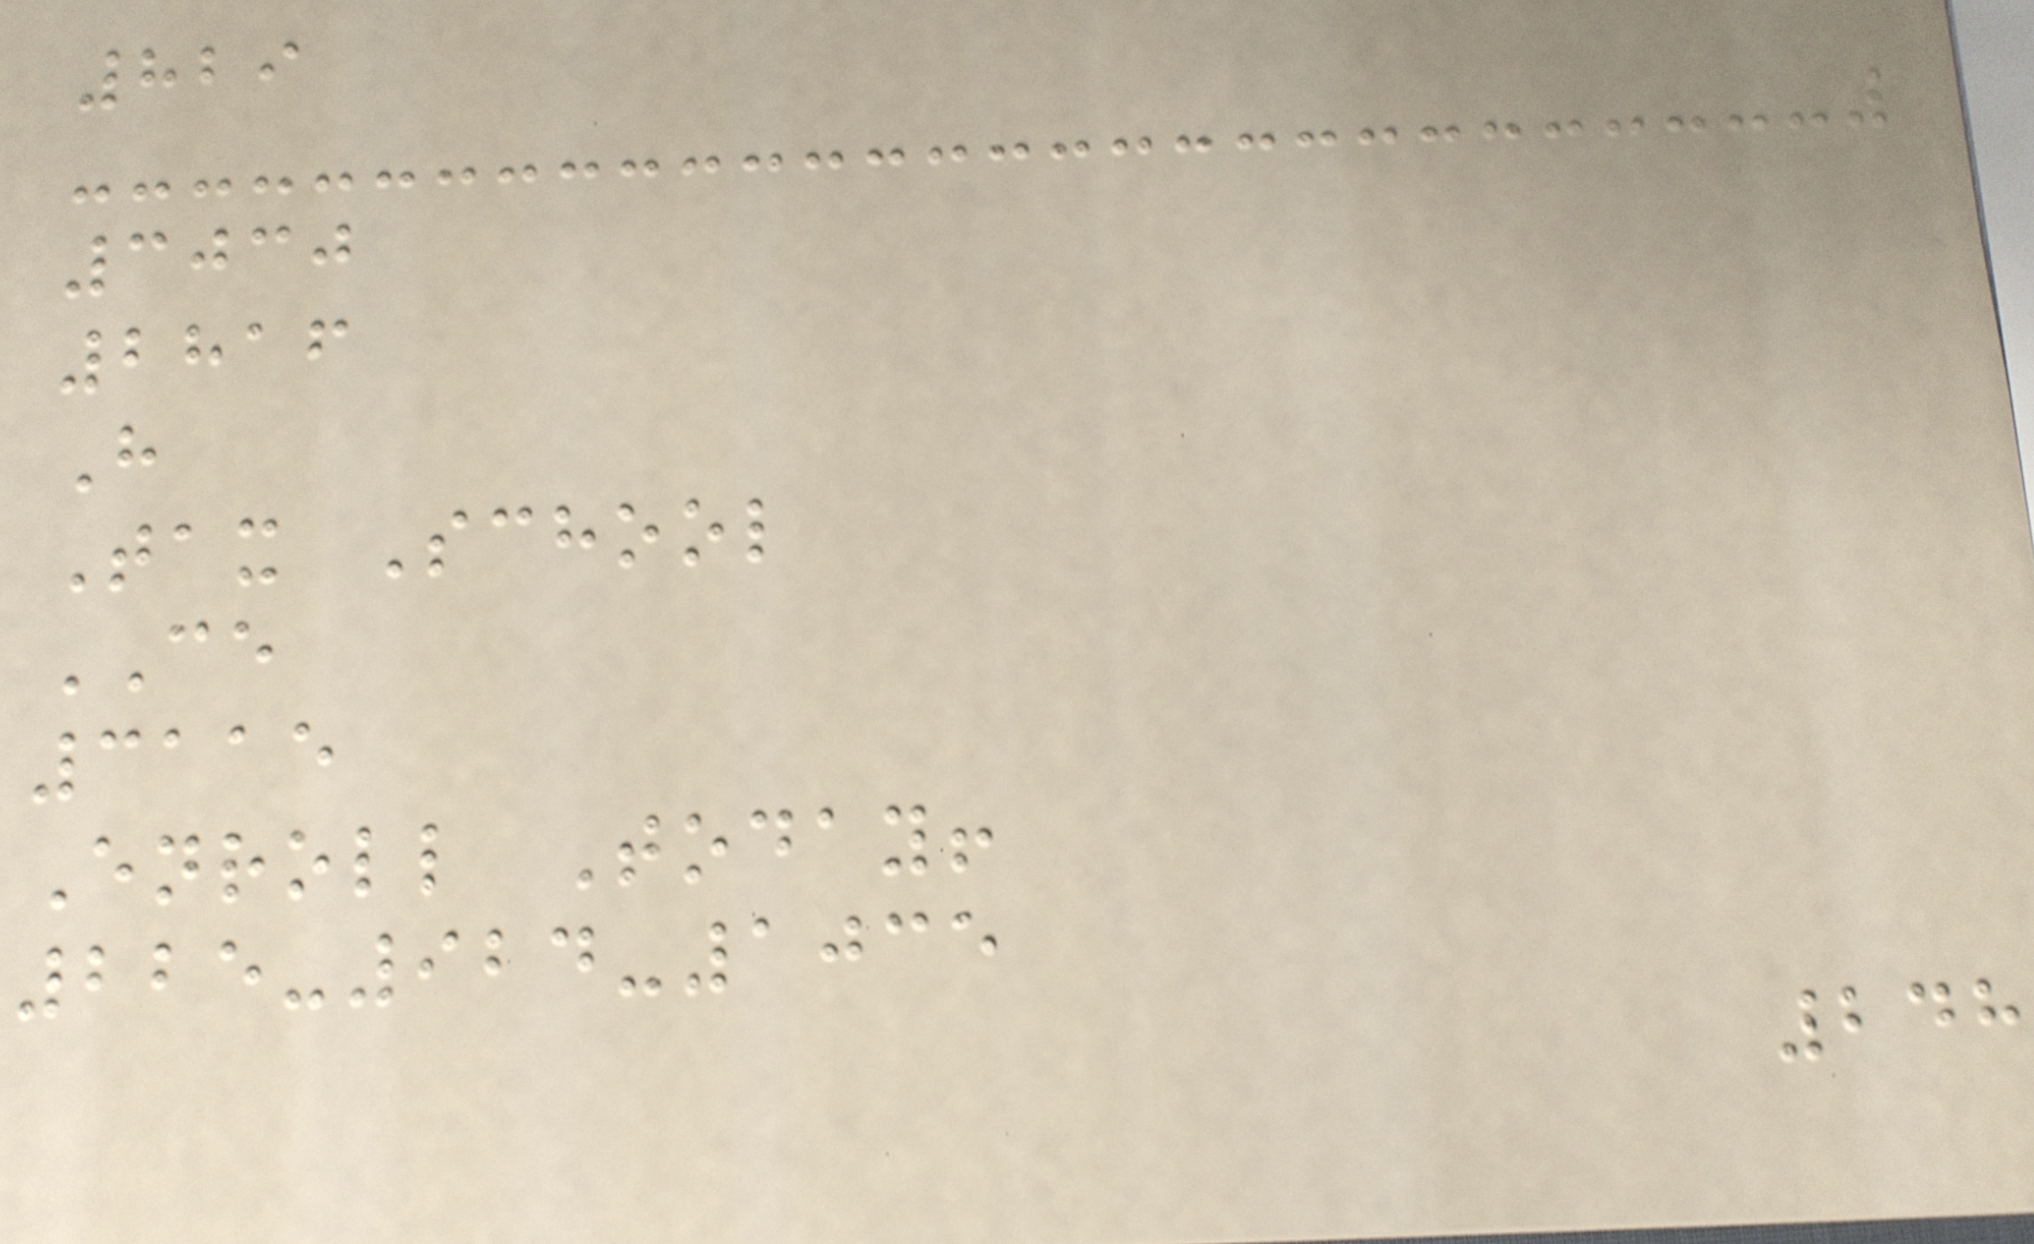829
3030
2816
H
Tax School
CE
3115
Enroll Today!
225-924-1035
248
